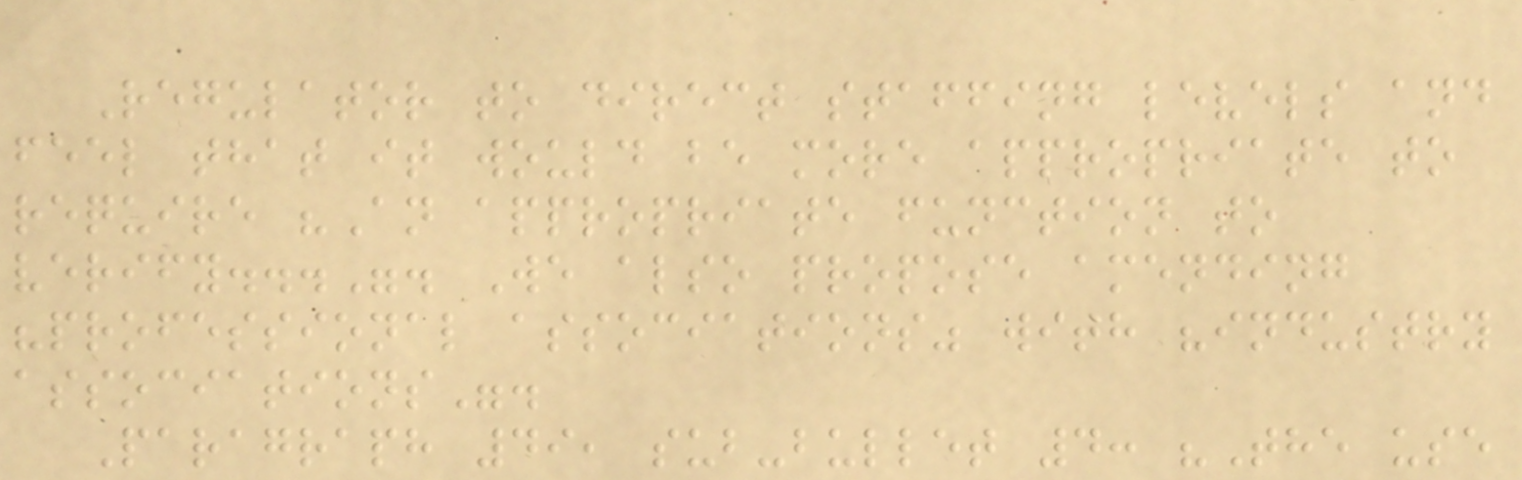Regulator to direct staffing levels and
feel that it would be more appropriate to
require "An appropriate function to
verify...". We also propose amending
"professional associations" with "industry
associations".
Paragraph 49, sub-bullet 4: "The use
